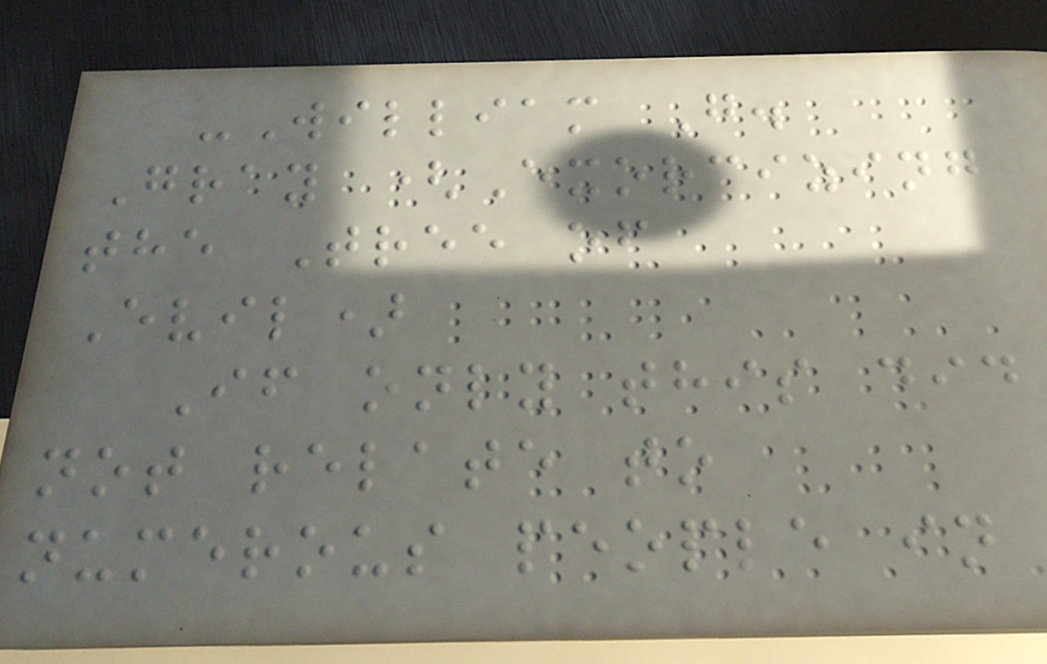-William G.
Gray (Exorcizing
the Tree of
Evil)
If only this did
not relate to
numerous people in
